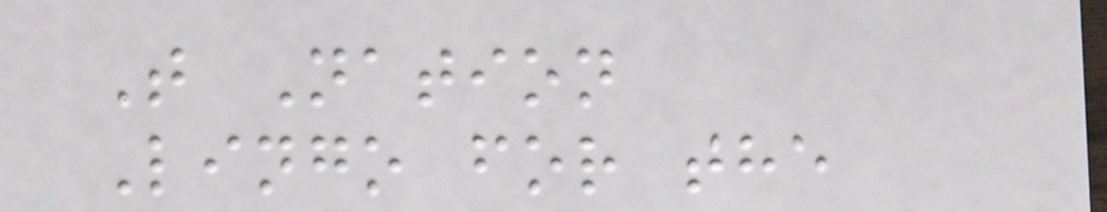T Nation
Lingo for the
